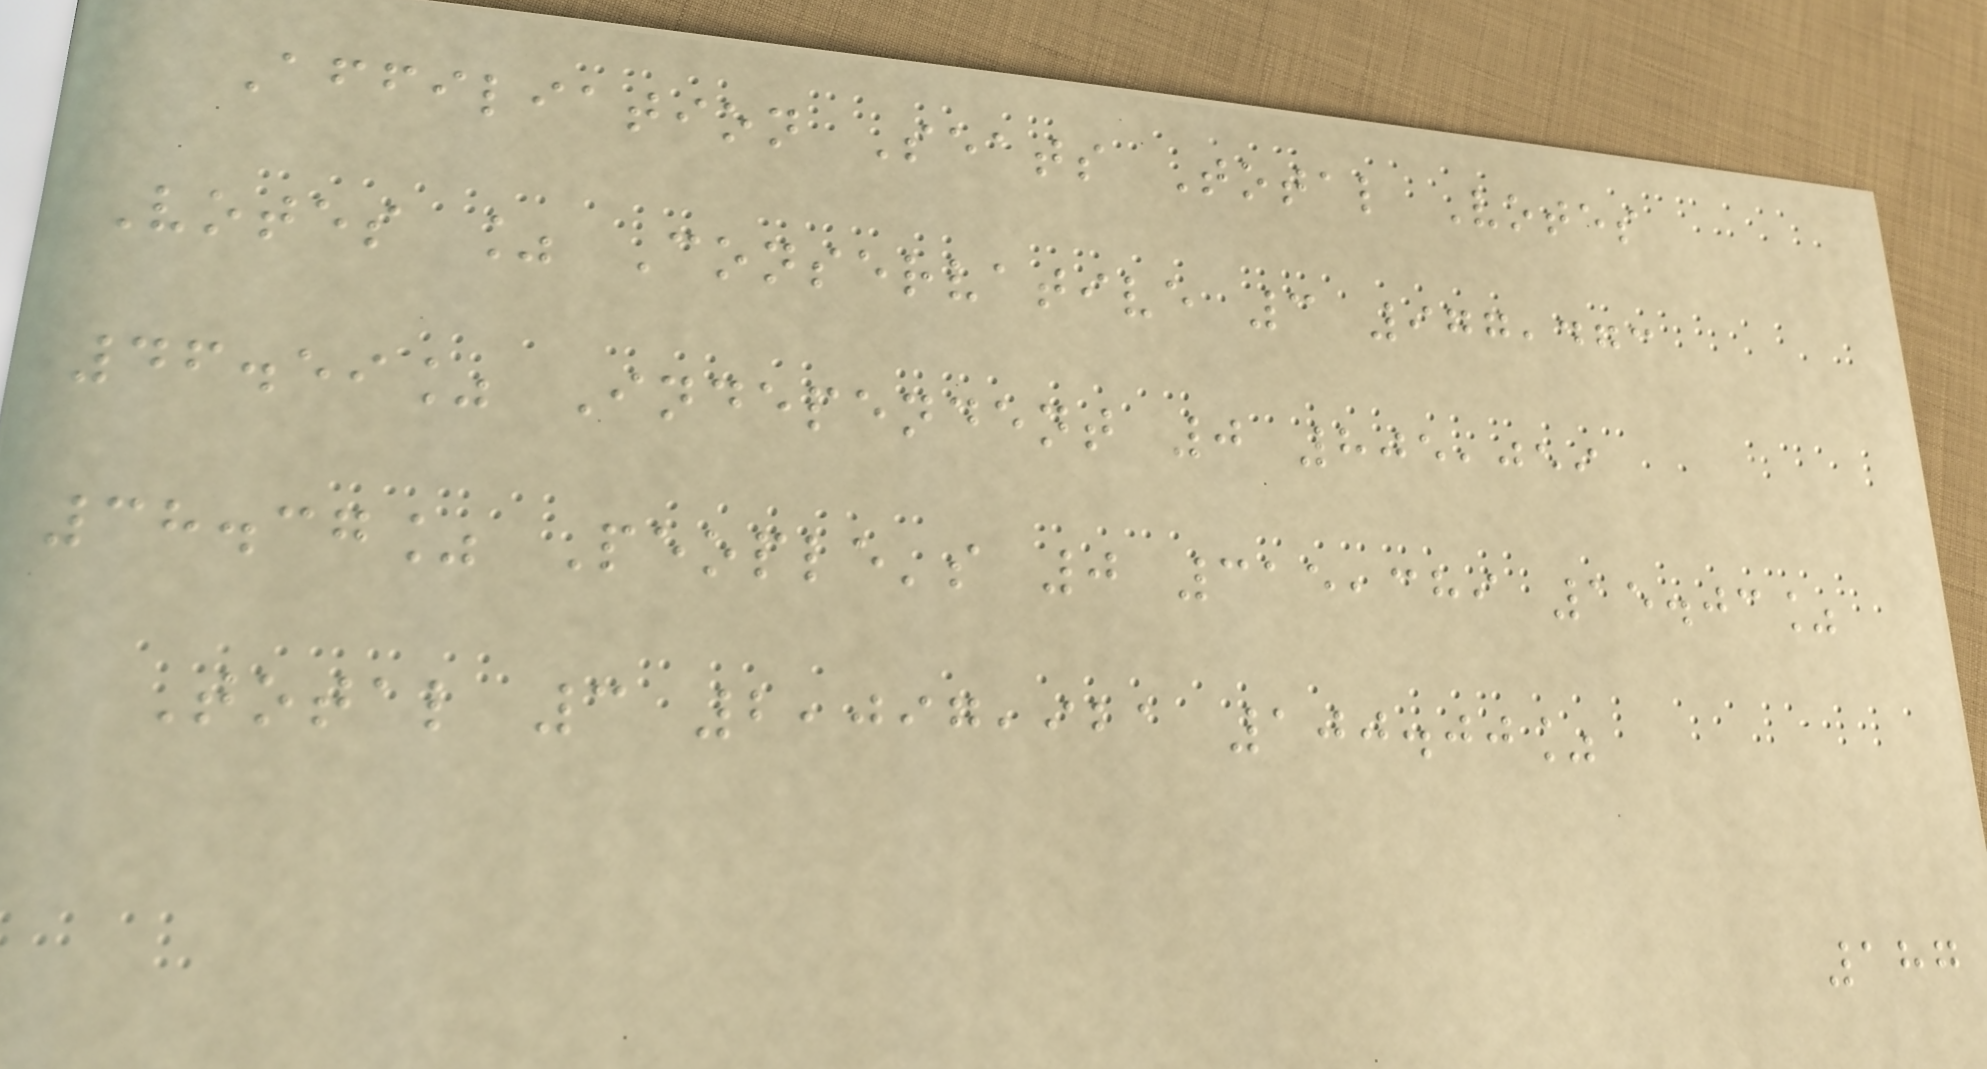Affiliation Seats Total Votes
Votes % Conservative 3 977,473
46.59% Independent 0 805,059
38.37% People's 0 315,389 15.03%
Total 3 2,097,921 100.00%
187
